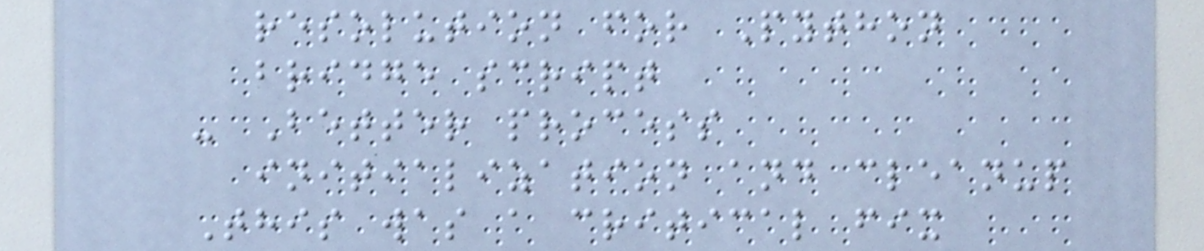resolution for Python
bridge script
- Better process
initialization and cleanup
This was a critical fix
